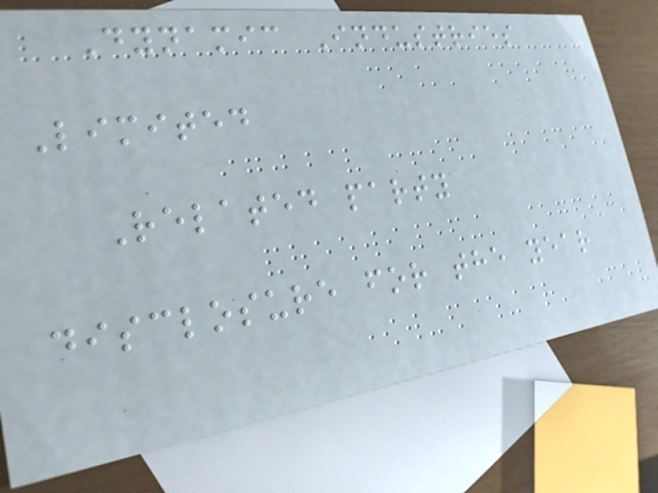Dynamic Industries
Limited
Related party
disclosure for the year
